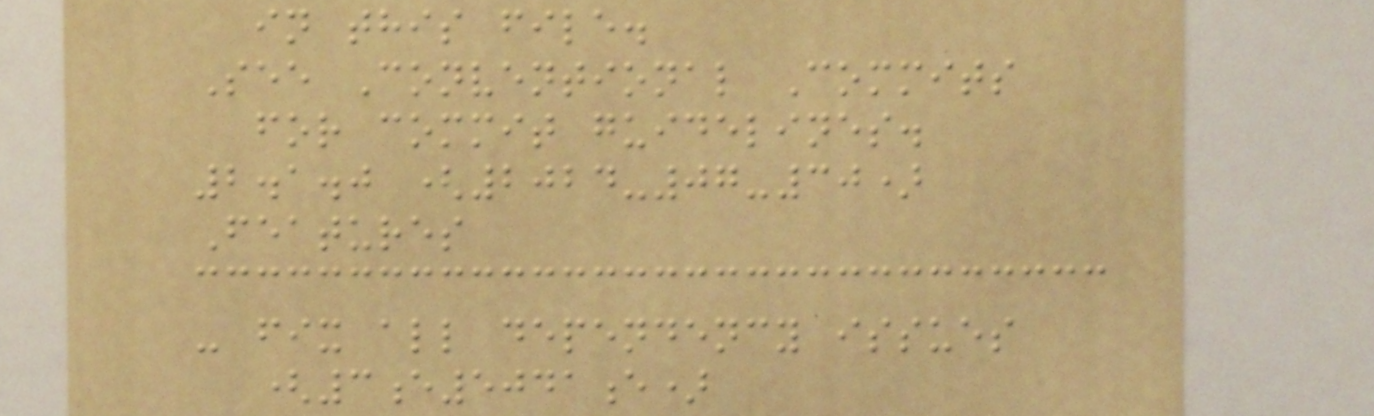in this file.
See Conventional Commits
for commit guidelines.
2.1.0 (2024-07-30)
Features
- fix all dependency issues
(3e5041e)
